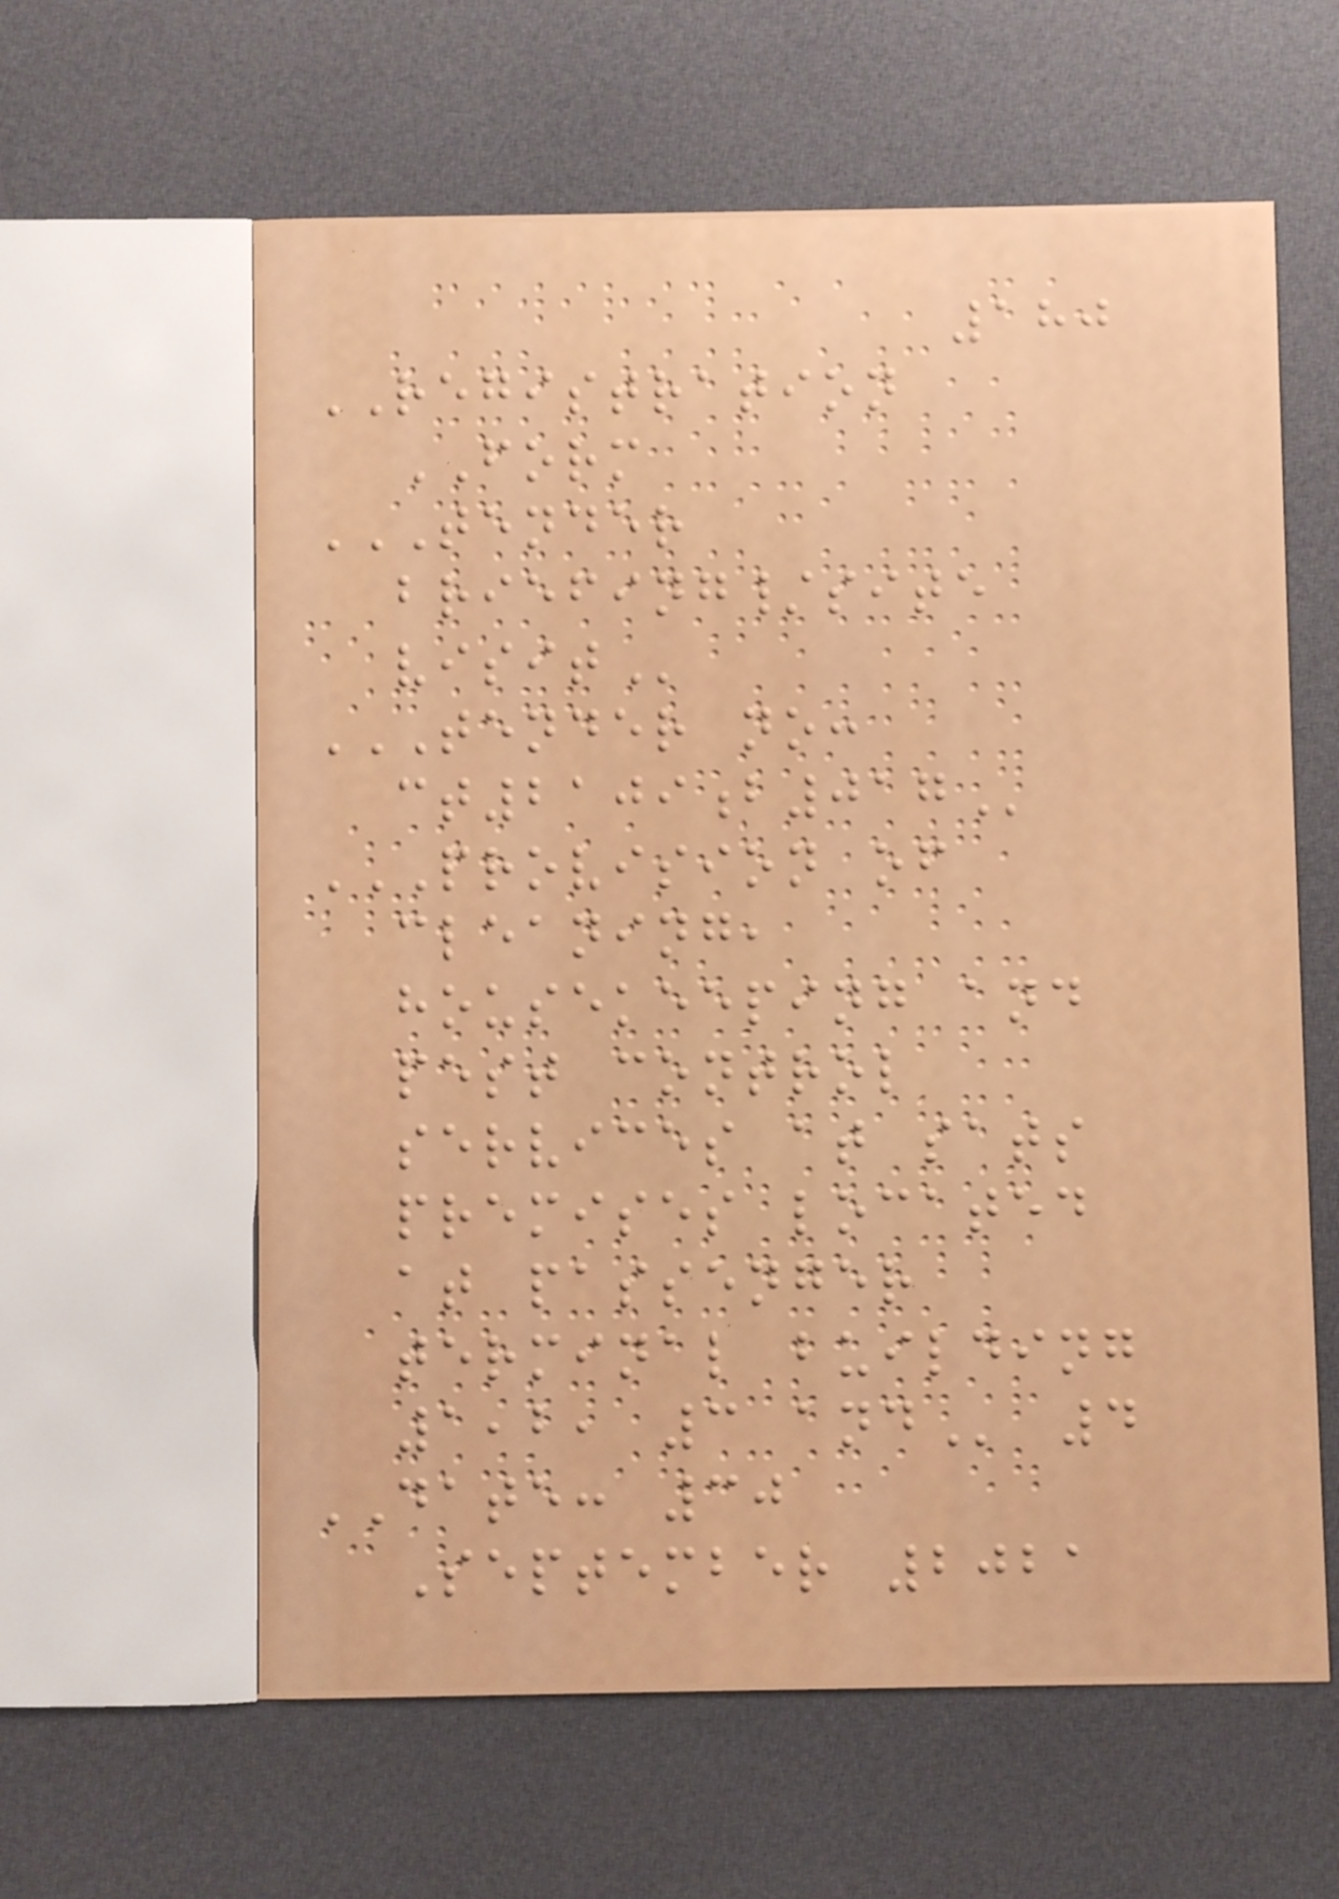180
REGISTRATION
FORM
TENDER
BRIEFING/SITE
VISIT
TENDER NO:
CT2109B017
PROVISION OF
CLEANING,
HOUSEKEEPING AND
PEST CONTROL
SERVICES AT SATS
PREMISES LOCATED
AT PASSENGER
TERMINAL BUILDING
1,2, 3 AND 4
DATE: 30
September 2021
